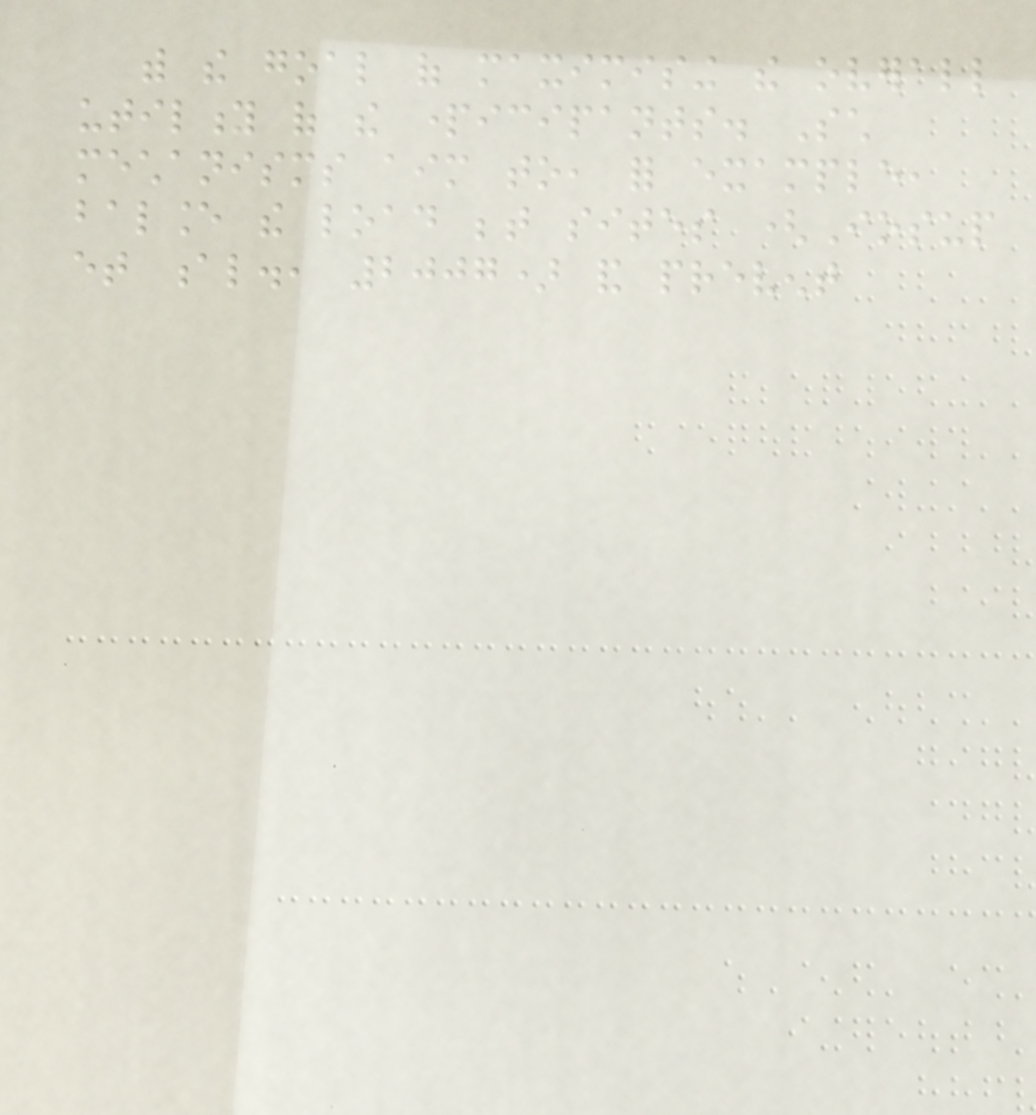with the goal of maximising the overall
utility of the participants. Such
mechanisms aim to, for example,
balance the load between sites (Iosup
et al., 2007) and prevent
